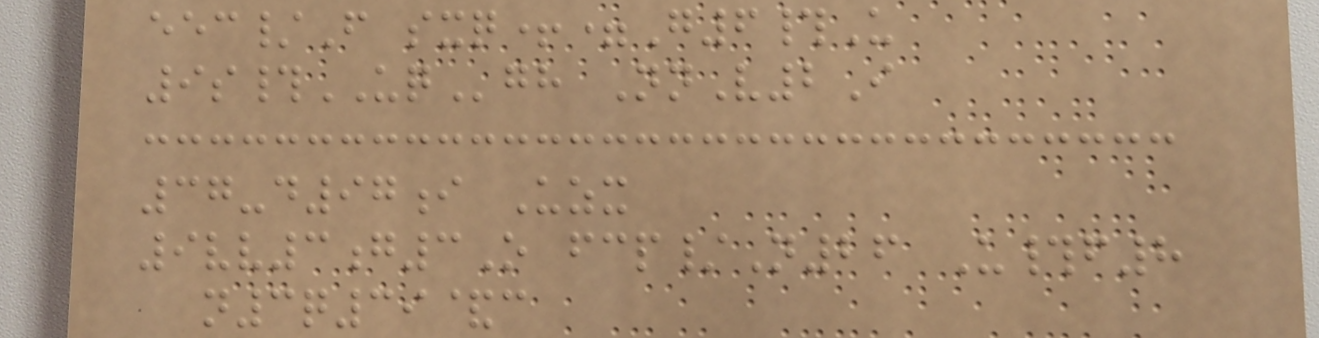eec/F sxq+=G6#U
9s#UQgh NnV2I
37-d97i Uzx
9vv3g3O fcp/N26 U#f8
n3q39&c
